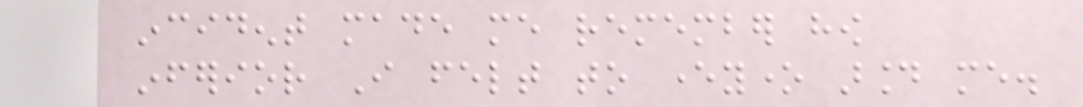incident made me remember how
inferior I felt to everyone around me.
